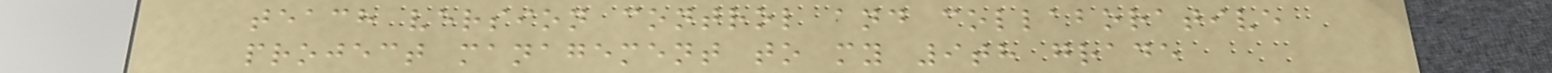teach version control and collaborative
project management to my 9th grade
